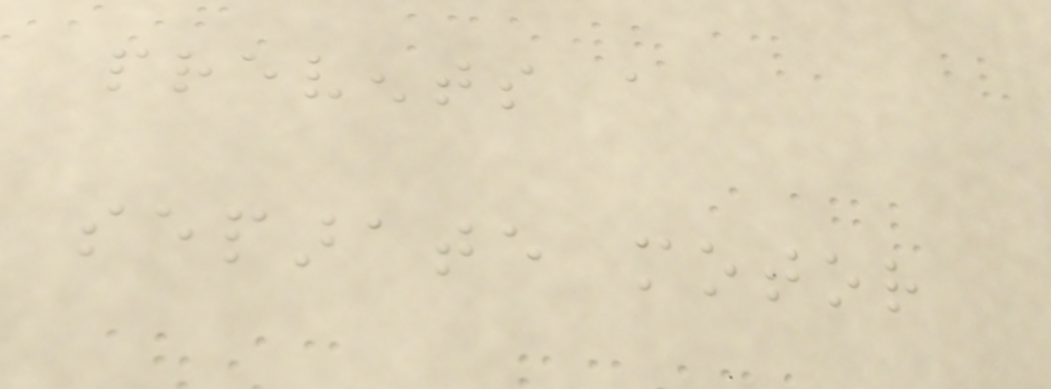prevents a
separate motor
